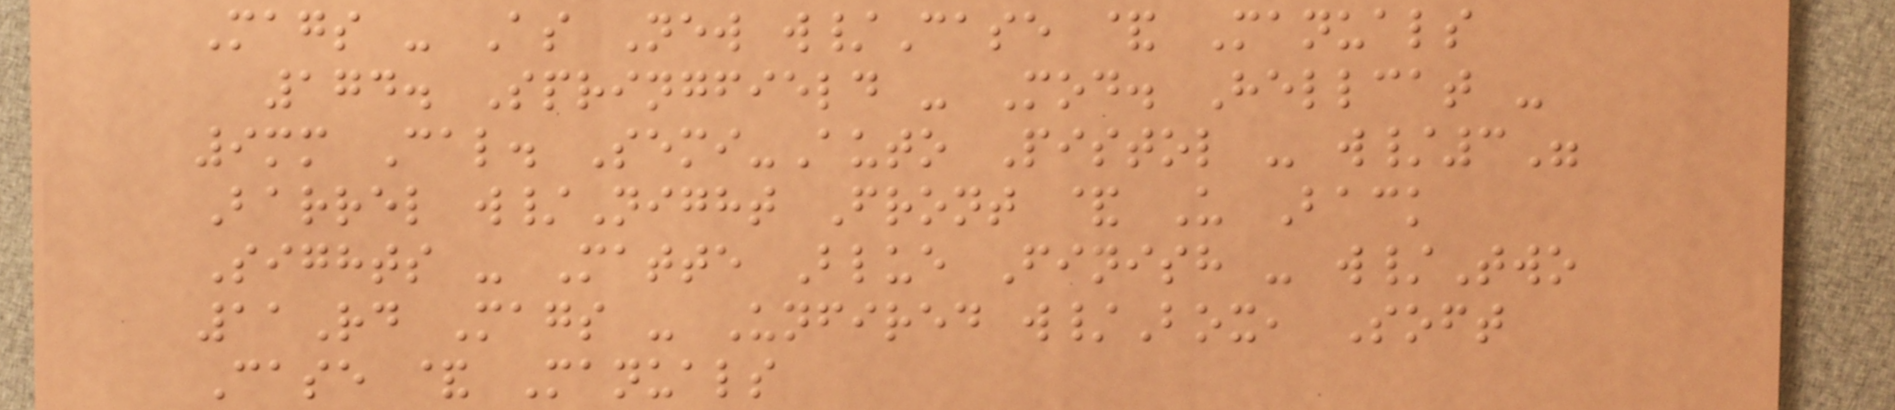Mags - As New w/Case & Manuals
174. Springfield - Mod. Hellcat -
9mm Cal. Semi-Auto Pistol - w/3"
Barrel w/Night Front & U Back
Sights - Matte Blue Finish - w/Two
11Rd Mags - Unfired w/Box, Soft
Case & Manuals
